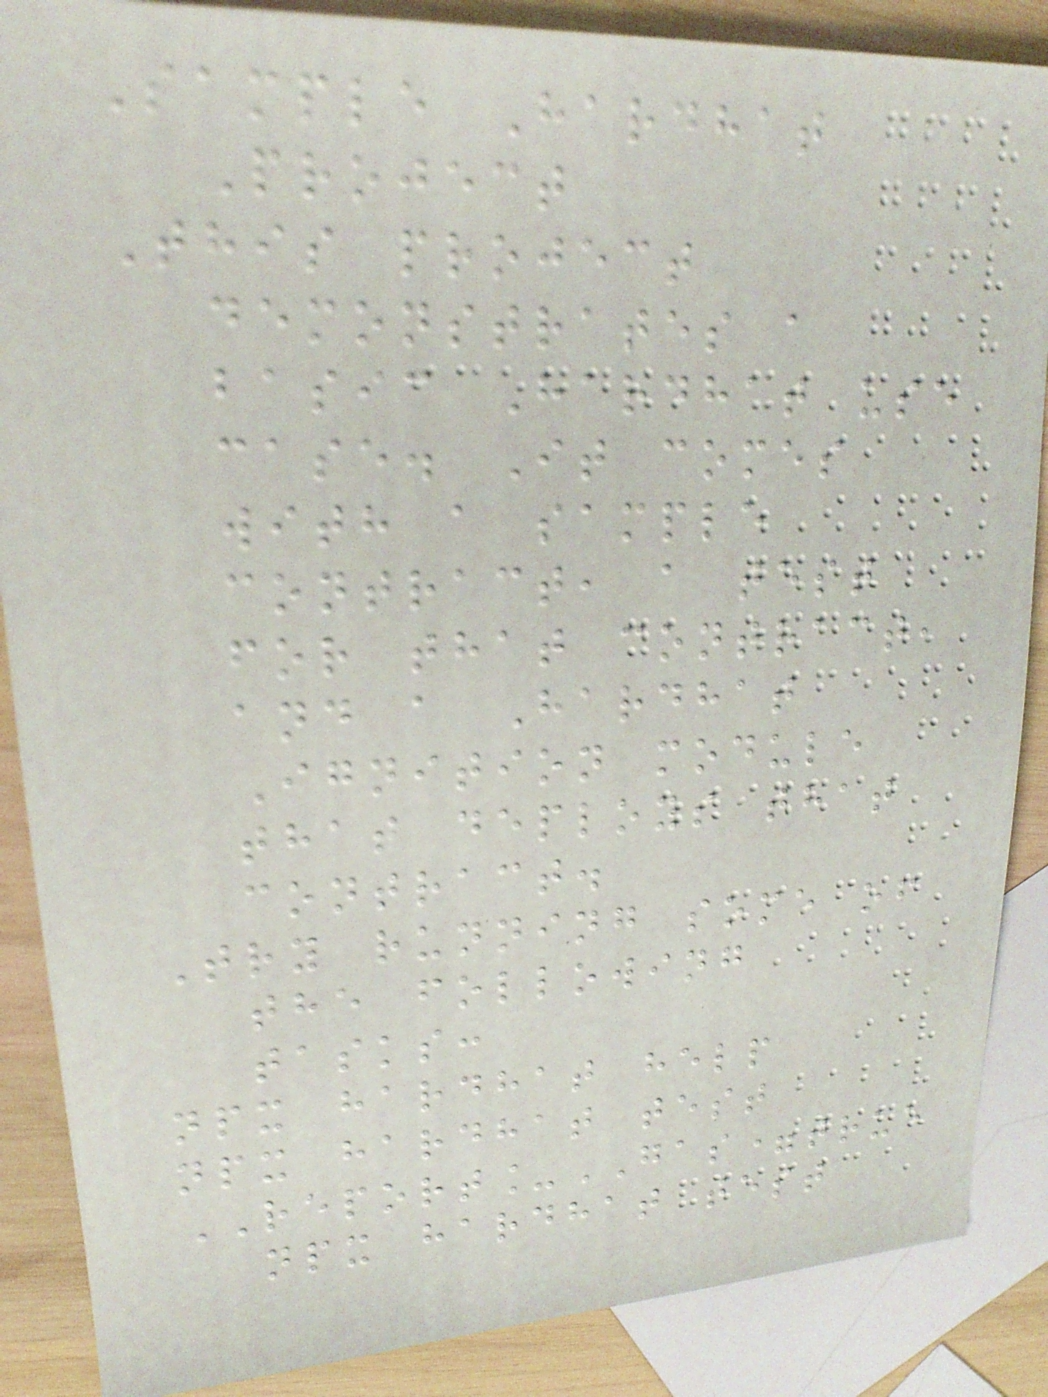Sample Hardhat
Project
This project
demonstrates a
basic Hardhat use
case. It comes
with a sample
contract, a test
for that contract,
and a Hardhat
Ignition module
that deploys that
contract.
Try running some of
the following
tasks:
npx hardhat help
npx hardhat test
REPORT_GAS=true
npx hardhat test
